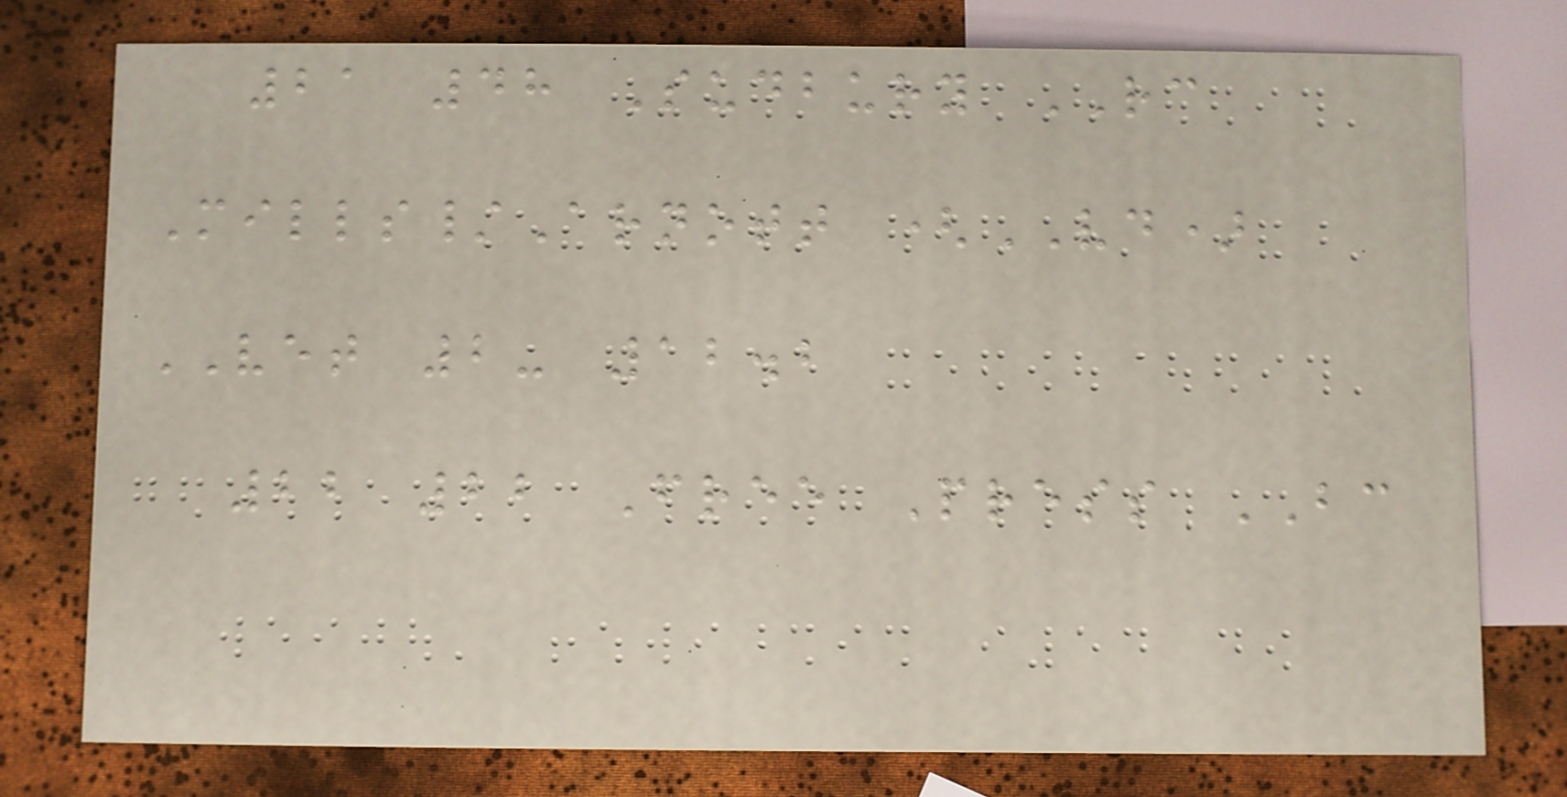21 48 Sudbury RC
Mills/Arnott (VD)
VET 2- 12.2
22 22 Free Press BC
